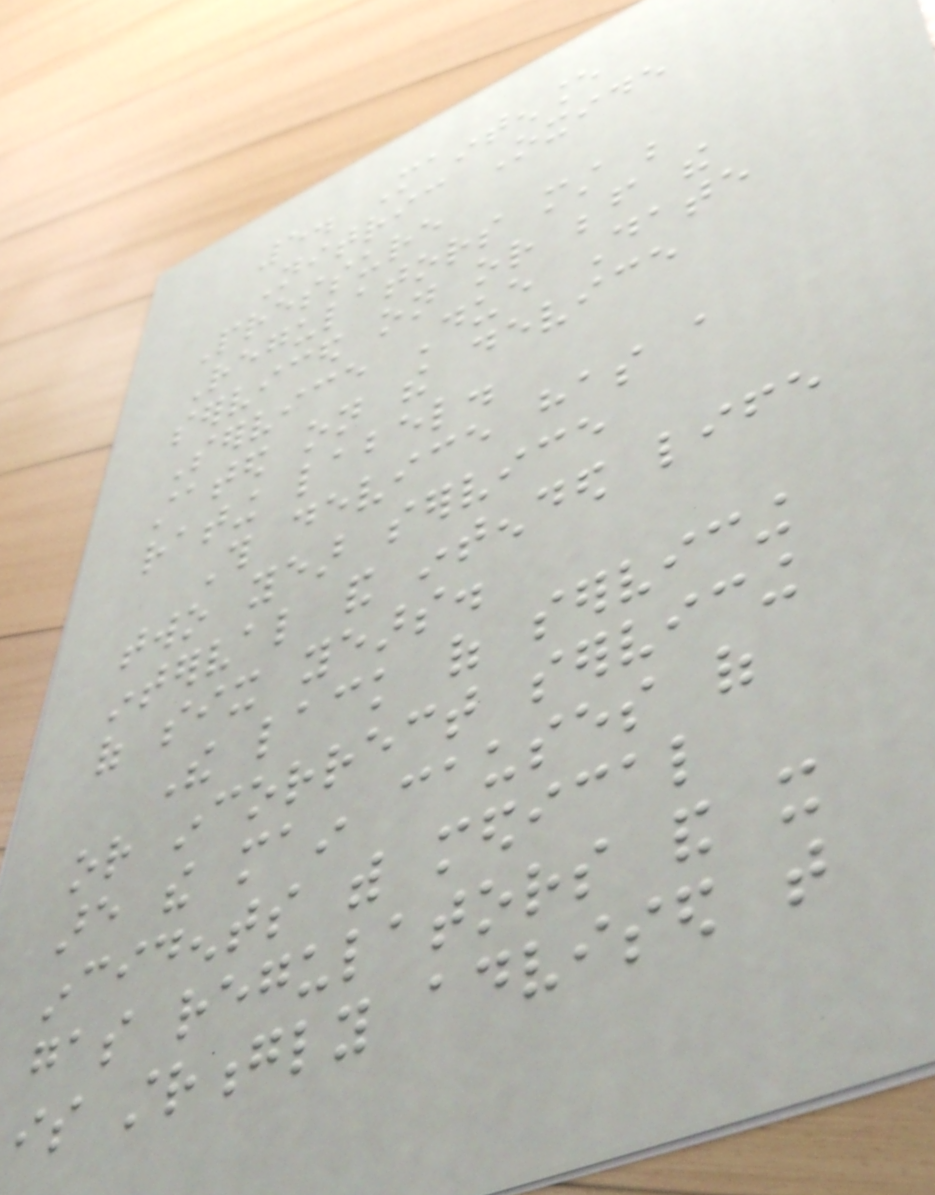5. Maintenance
Nitric Oxide
Pressure
Regulators must be
serviced on or before the
Service Due Date
stated on the device
rating label.
This device has a
two year service
interval and intended life
of six years.
The lack of servicing
or incorrect servicing
are the main causes of
incidents with medical
gas regulators and it
is strongly advised that
